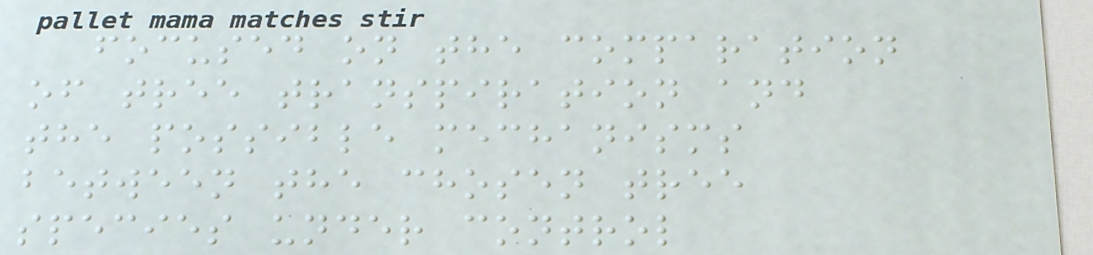focused on the comparation
of tree transpiration and
the possible mechanisms
between the chosen tree
species under control
